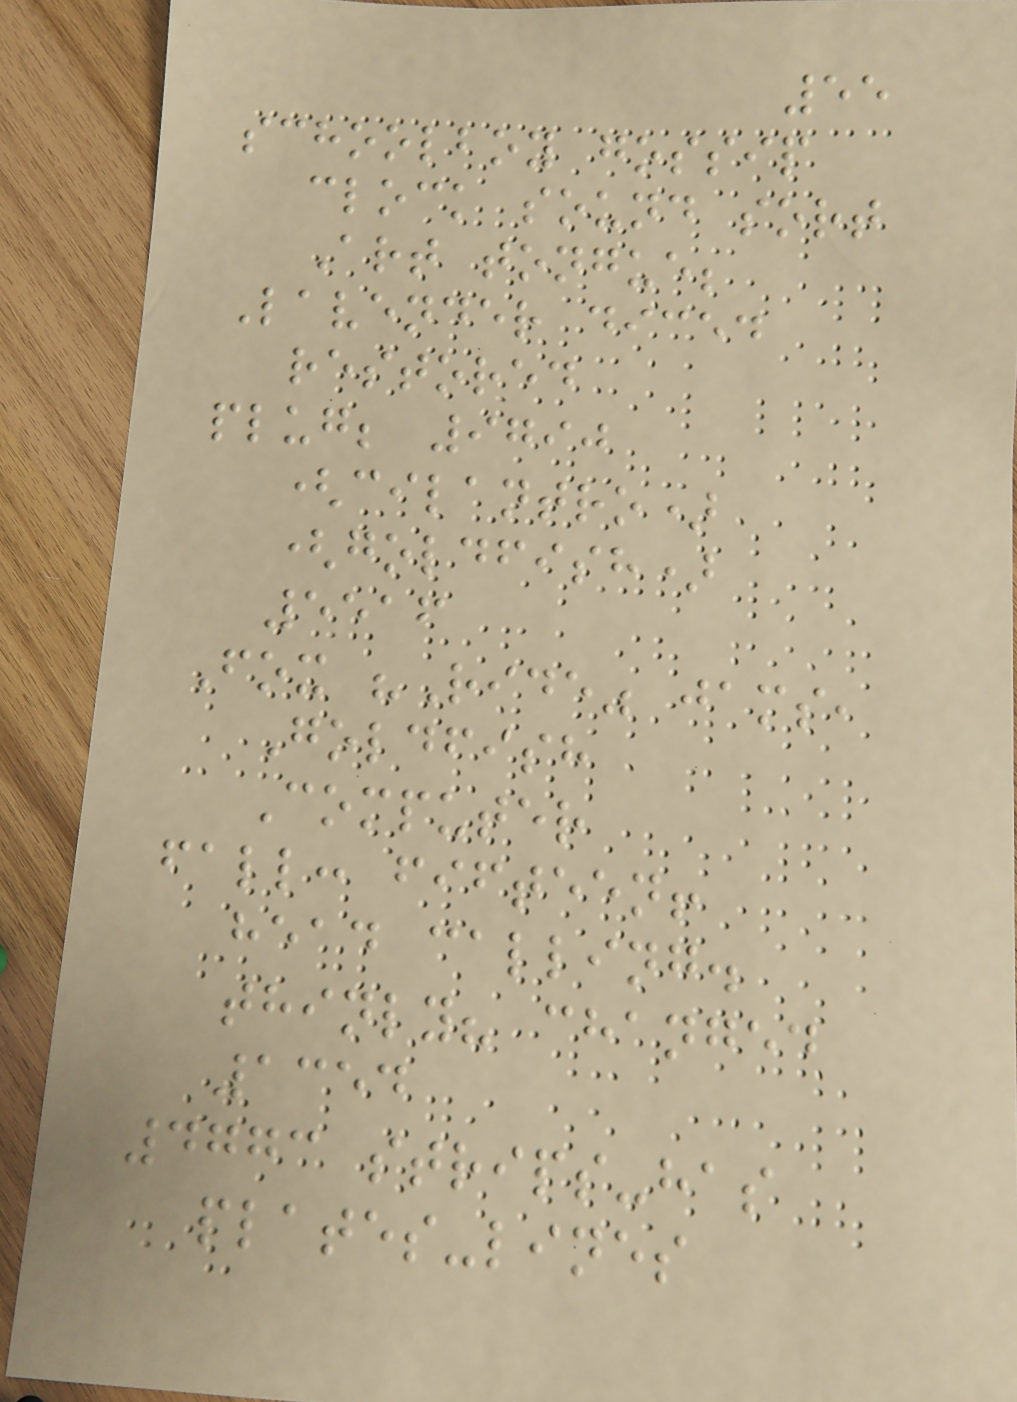55
schoolboy gossip
clock sound sort
Art tongue;
Lavender diced
restored
plug; 9790
(cilantro)
(goldfish)
5516
Fox "Ride" jams,
Goldfish
Computer
fall: fifteen!
head calling.
thinly? changed
1354
4773 strips-has
plates-lines
